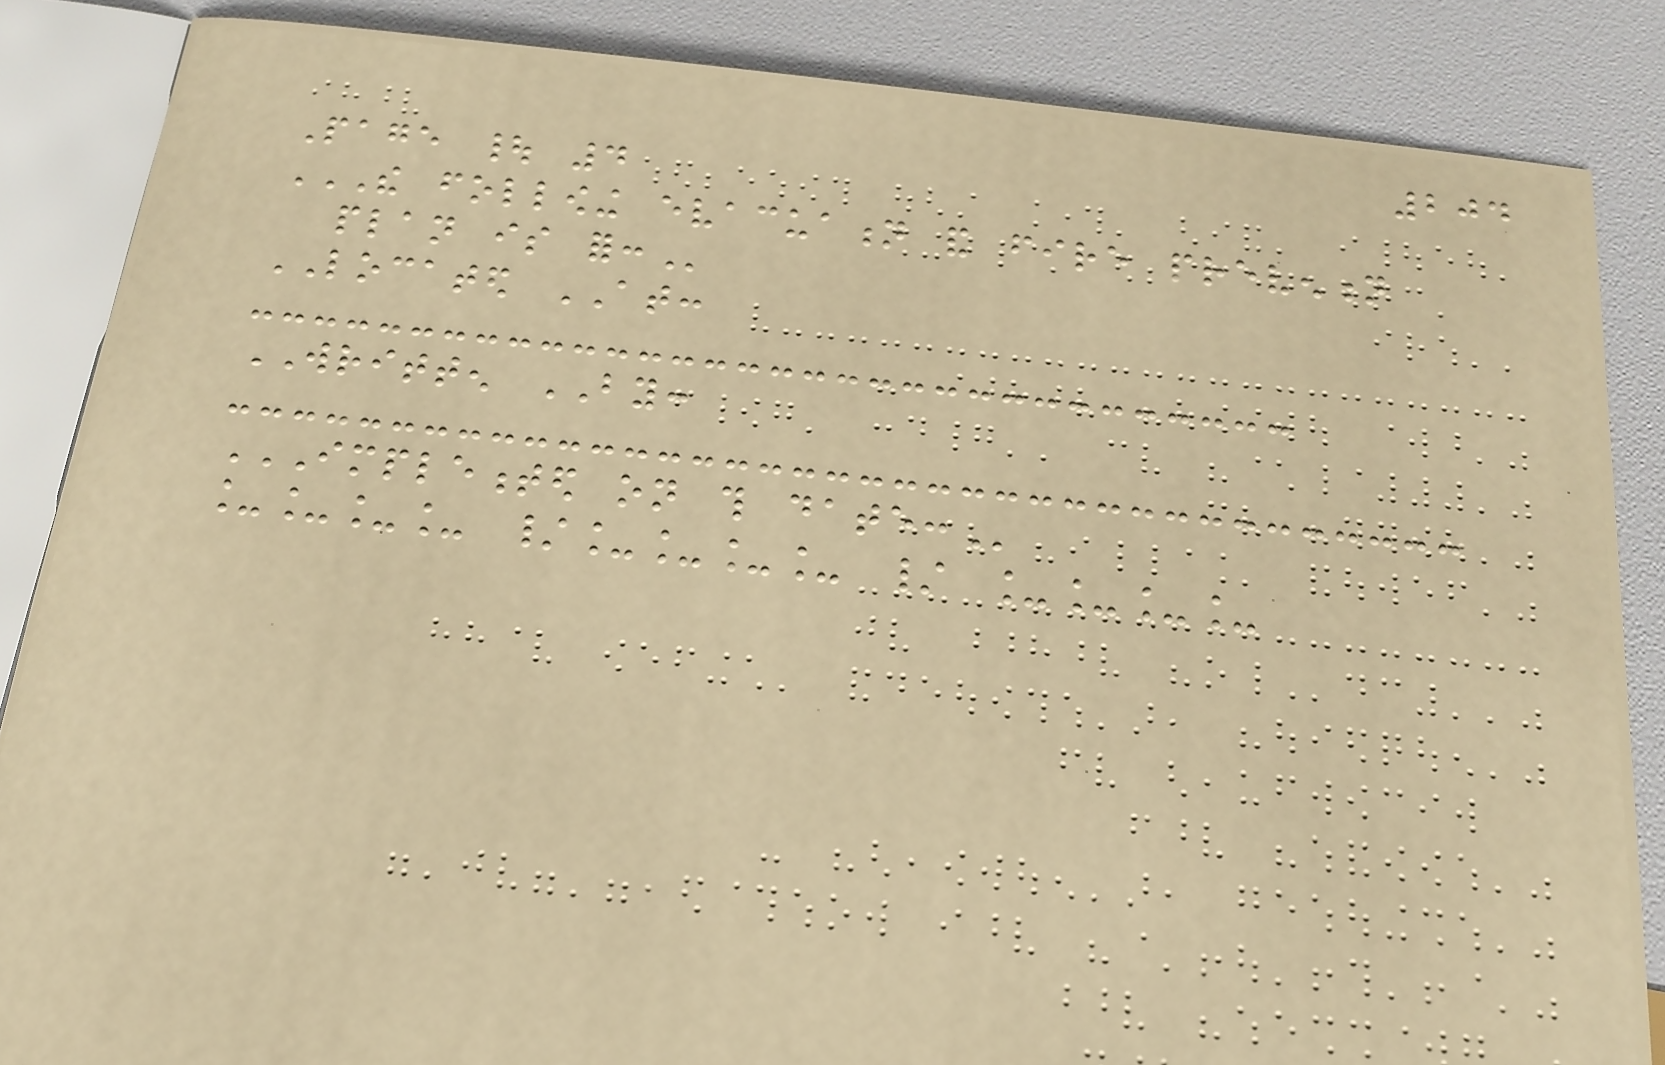204
Page | 4
THE FOLLOWING EVACUATION AND FIRE PREVENTION
PLAN IS FOR:
LOCATED AT:
WRITTEN BY:
IMPLEMENTED ON THIS DATE:
____ /____ / ____
